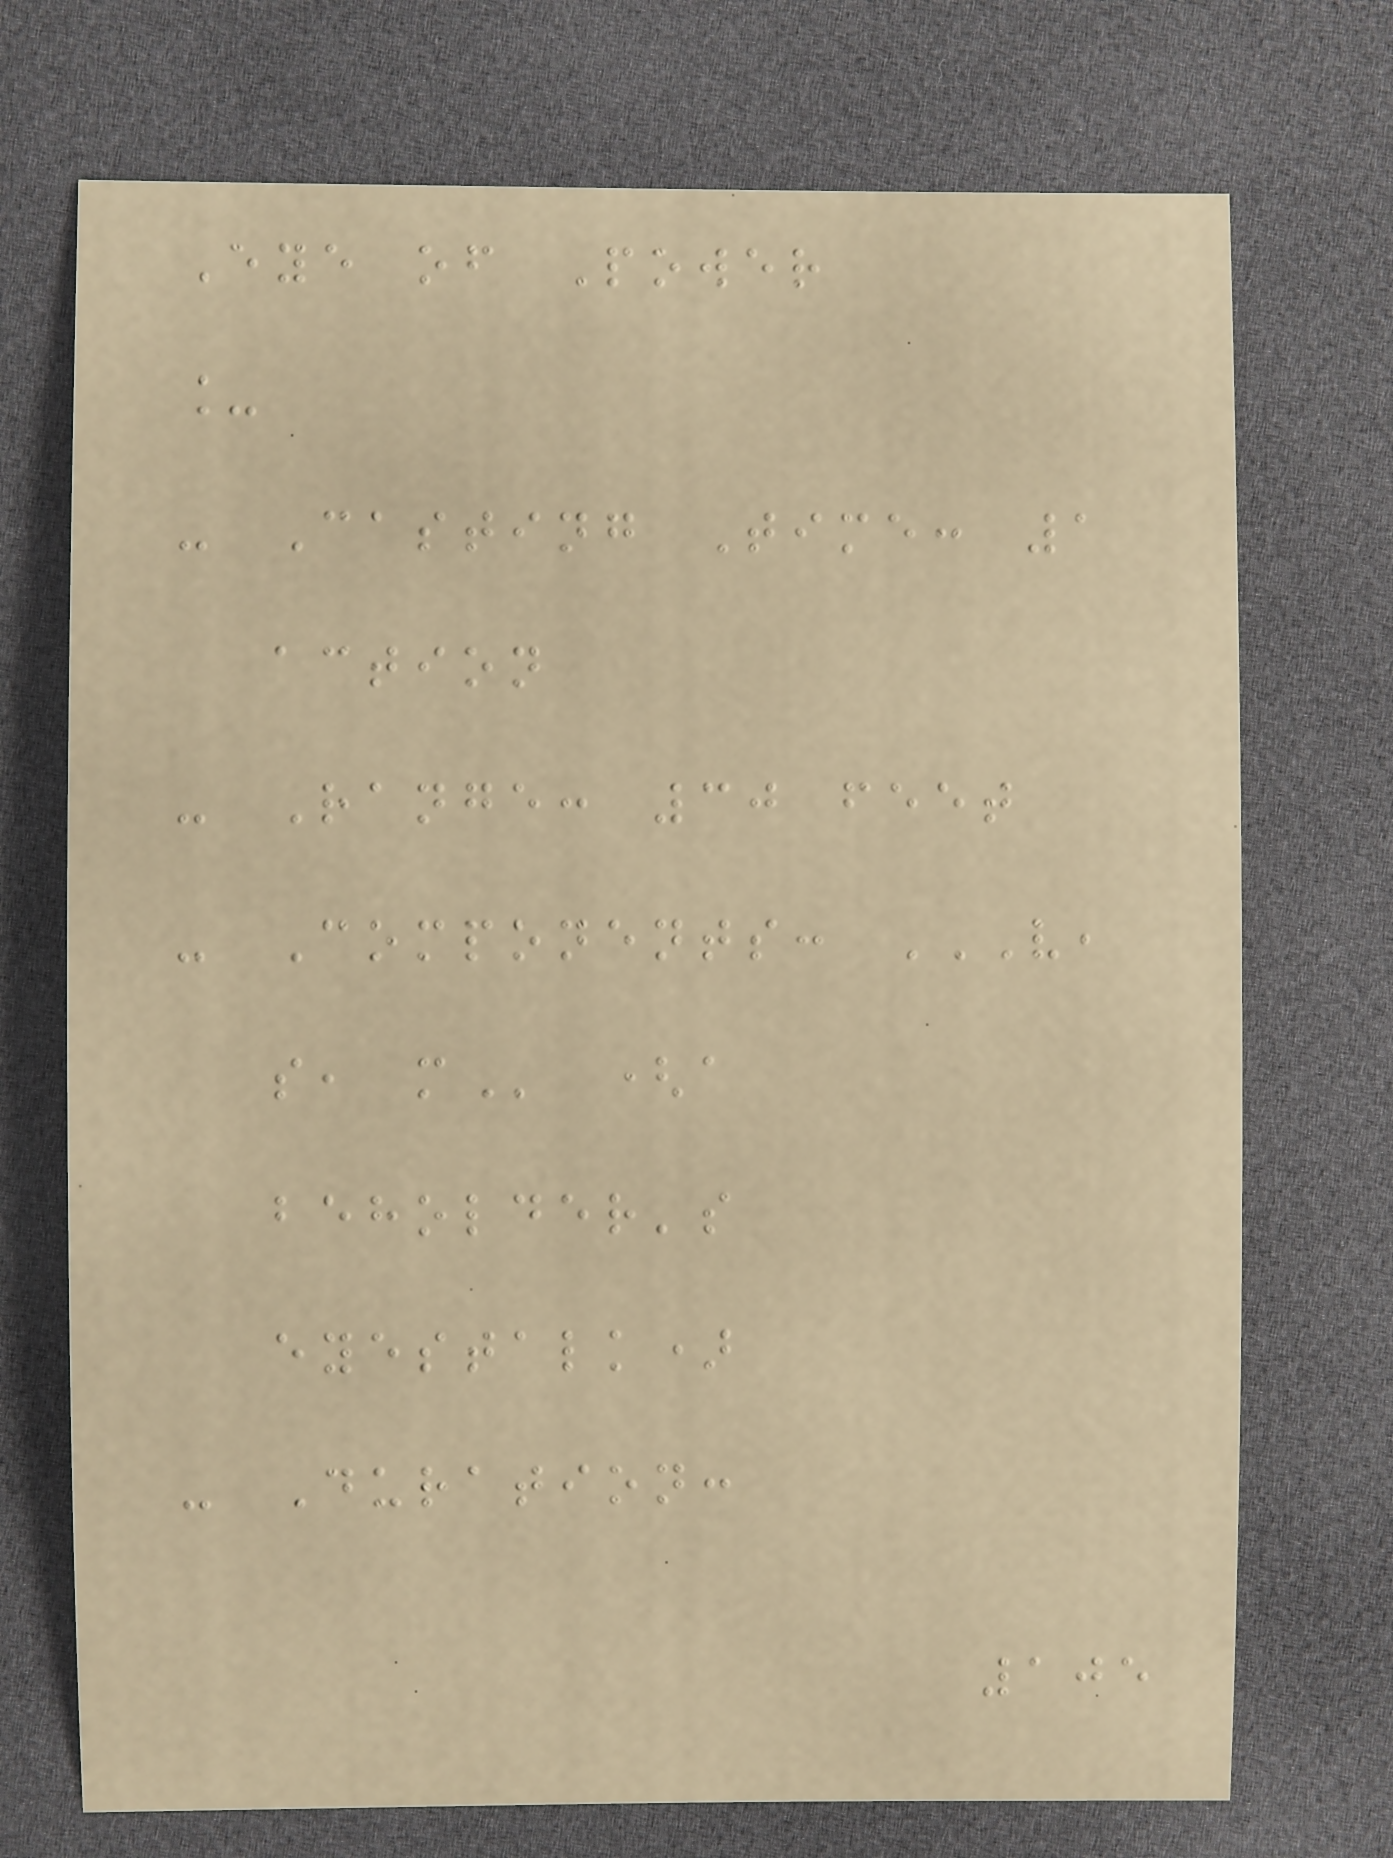Eye of Power
_
- Casting Time: 1
action
- Range: 30 feet
- Components: V,
S, M (a
beholder's
eyestalk)
- Duration:
105
